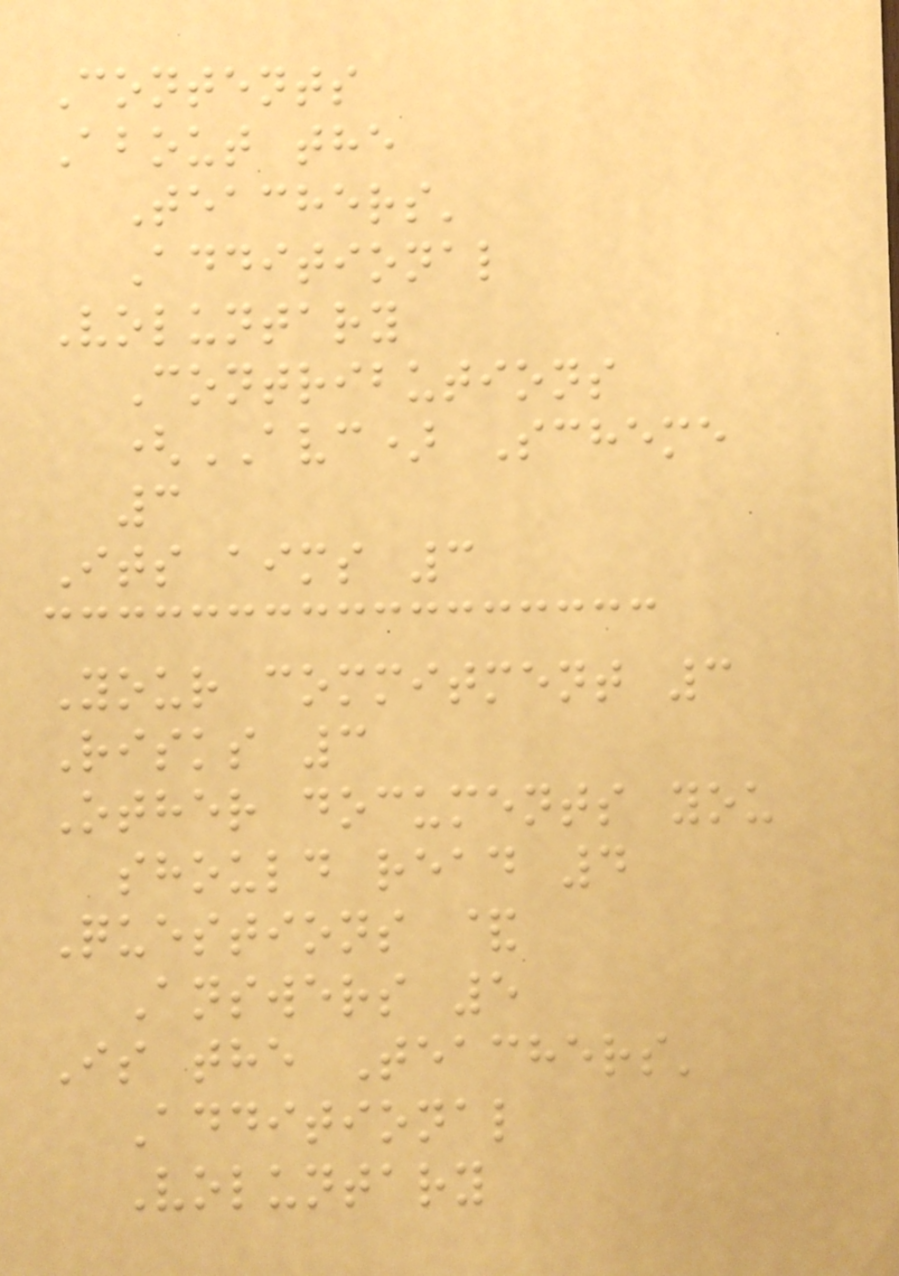Contents
About the
Teachers'
Additional
Voluntary
Contributions
(AVC) Scheme
3
Its aims 3
Your commitment 3
Risks 3
Other documents you
should read 4
Questions &
Answers 5
Is the Teachers'
Additional
Voluntary
